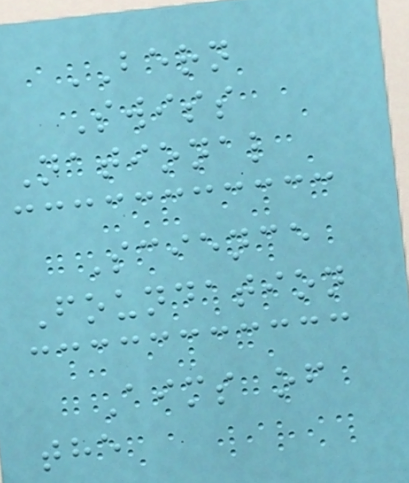BERN
Swiss
National
Science
Foundation
Aims of
the
